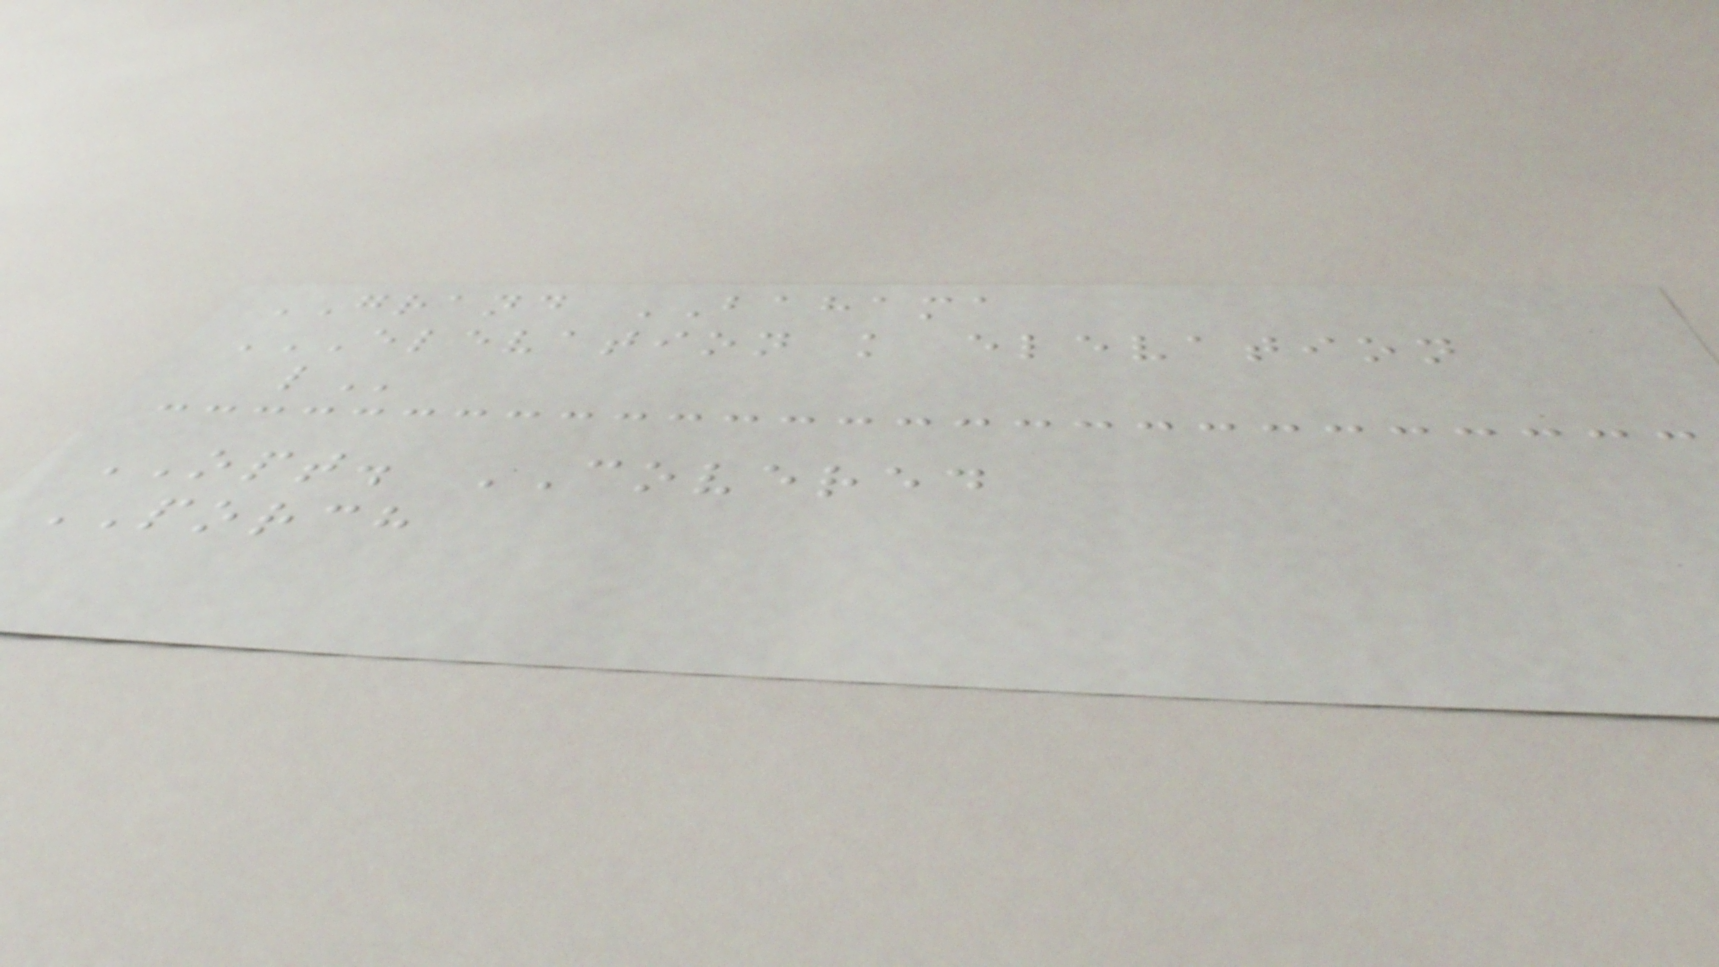GRAND BAHAMA
ELEVATION K ELEVATION
L
OPT. COVERED
PORCH
